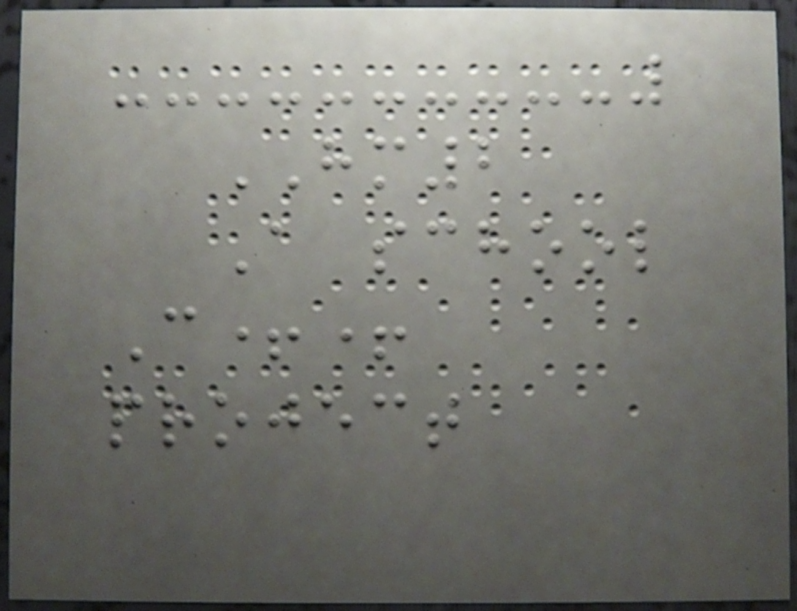HM2
A school
C++
project
